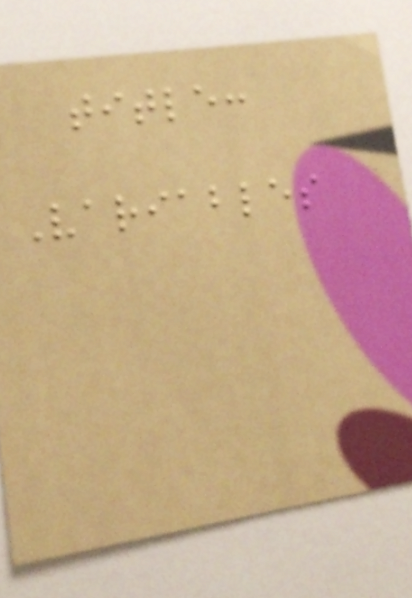title:
Variables
